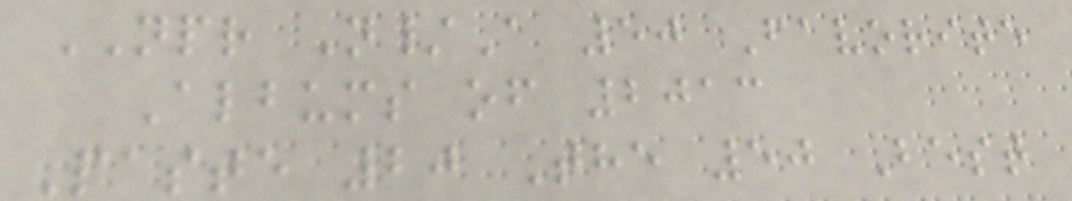NPR N/A 50 Favorite
Albums of 2013
Paste 20 The 50 Best
